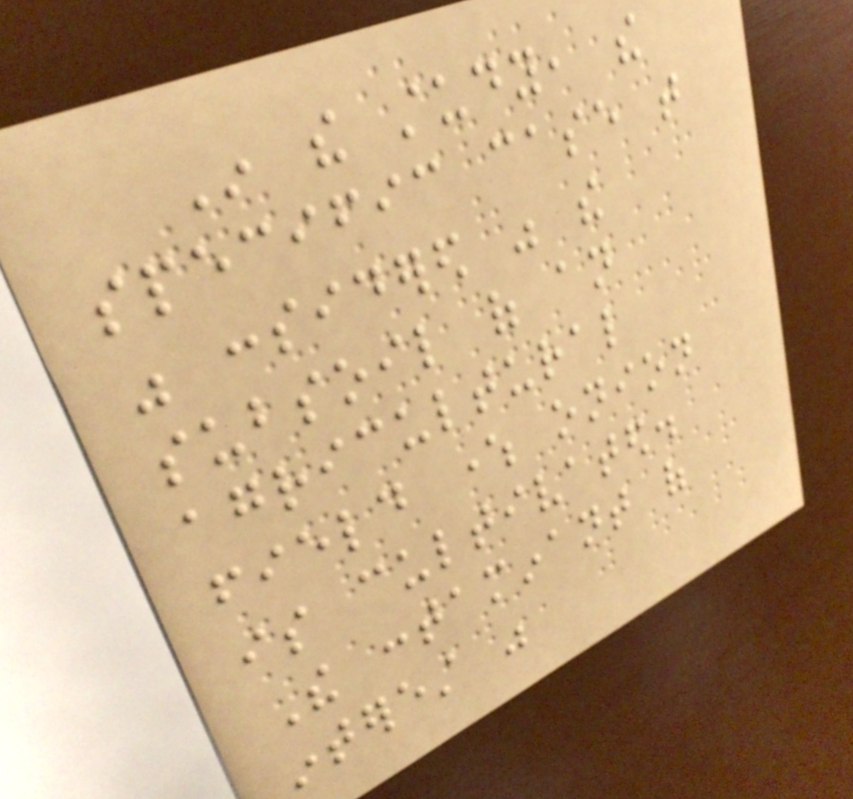In the study, the
specific case that
was considered was the
subsoil of an
agricultural
field where onion
is cultivated.
The contaminant of
interest was
